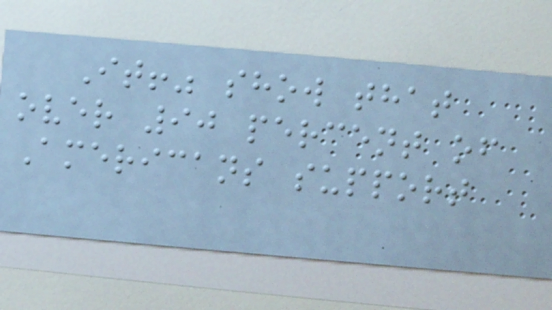It!" show that
over 90 percent of
Americans support
